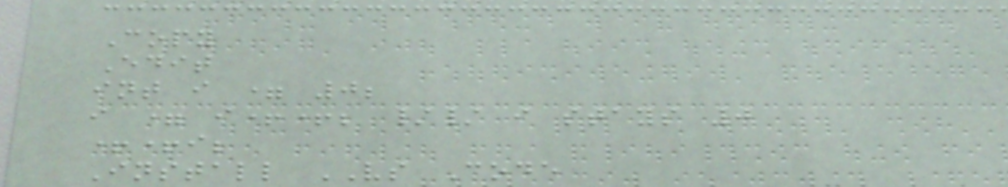Copy
Edit
int i = 0;
i = i++; // i stays 0
++i;
Install VS Code
